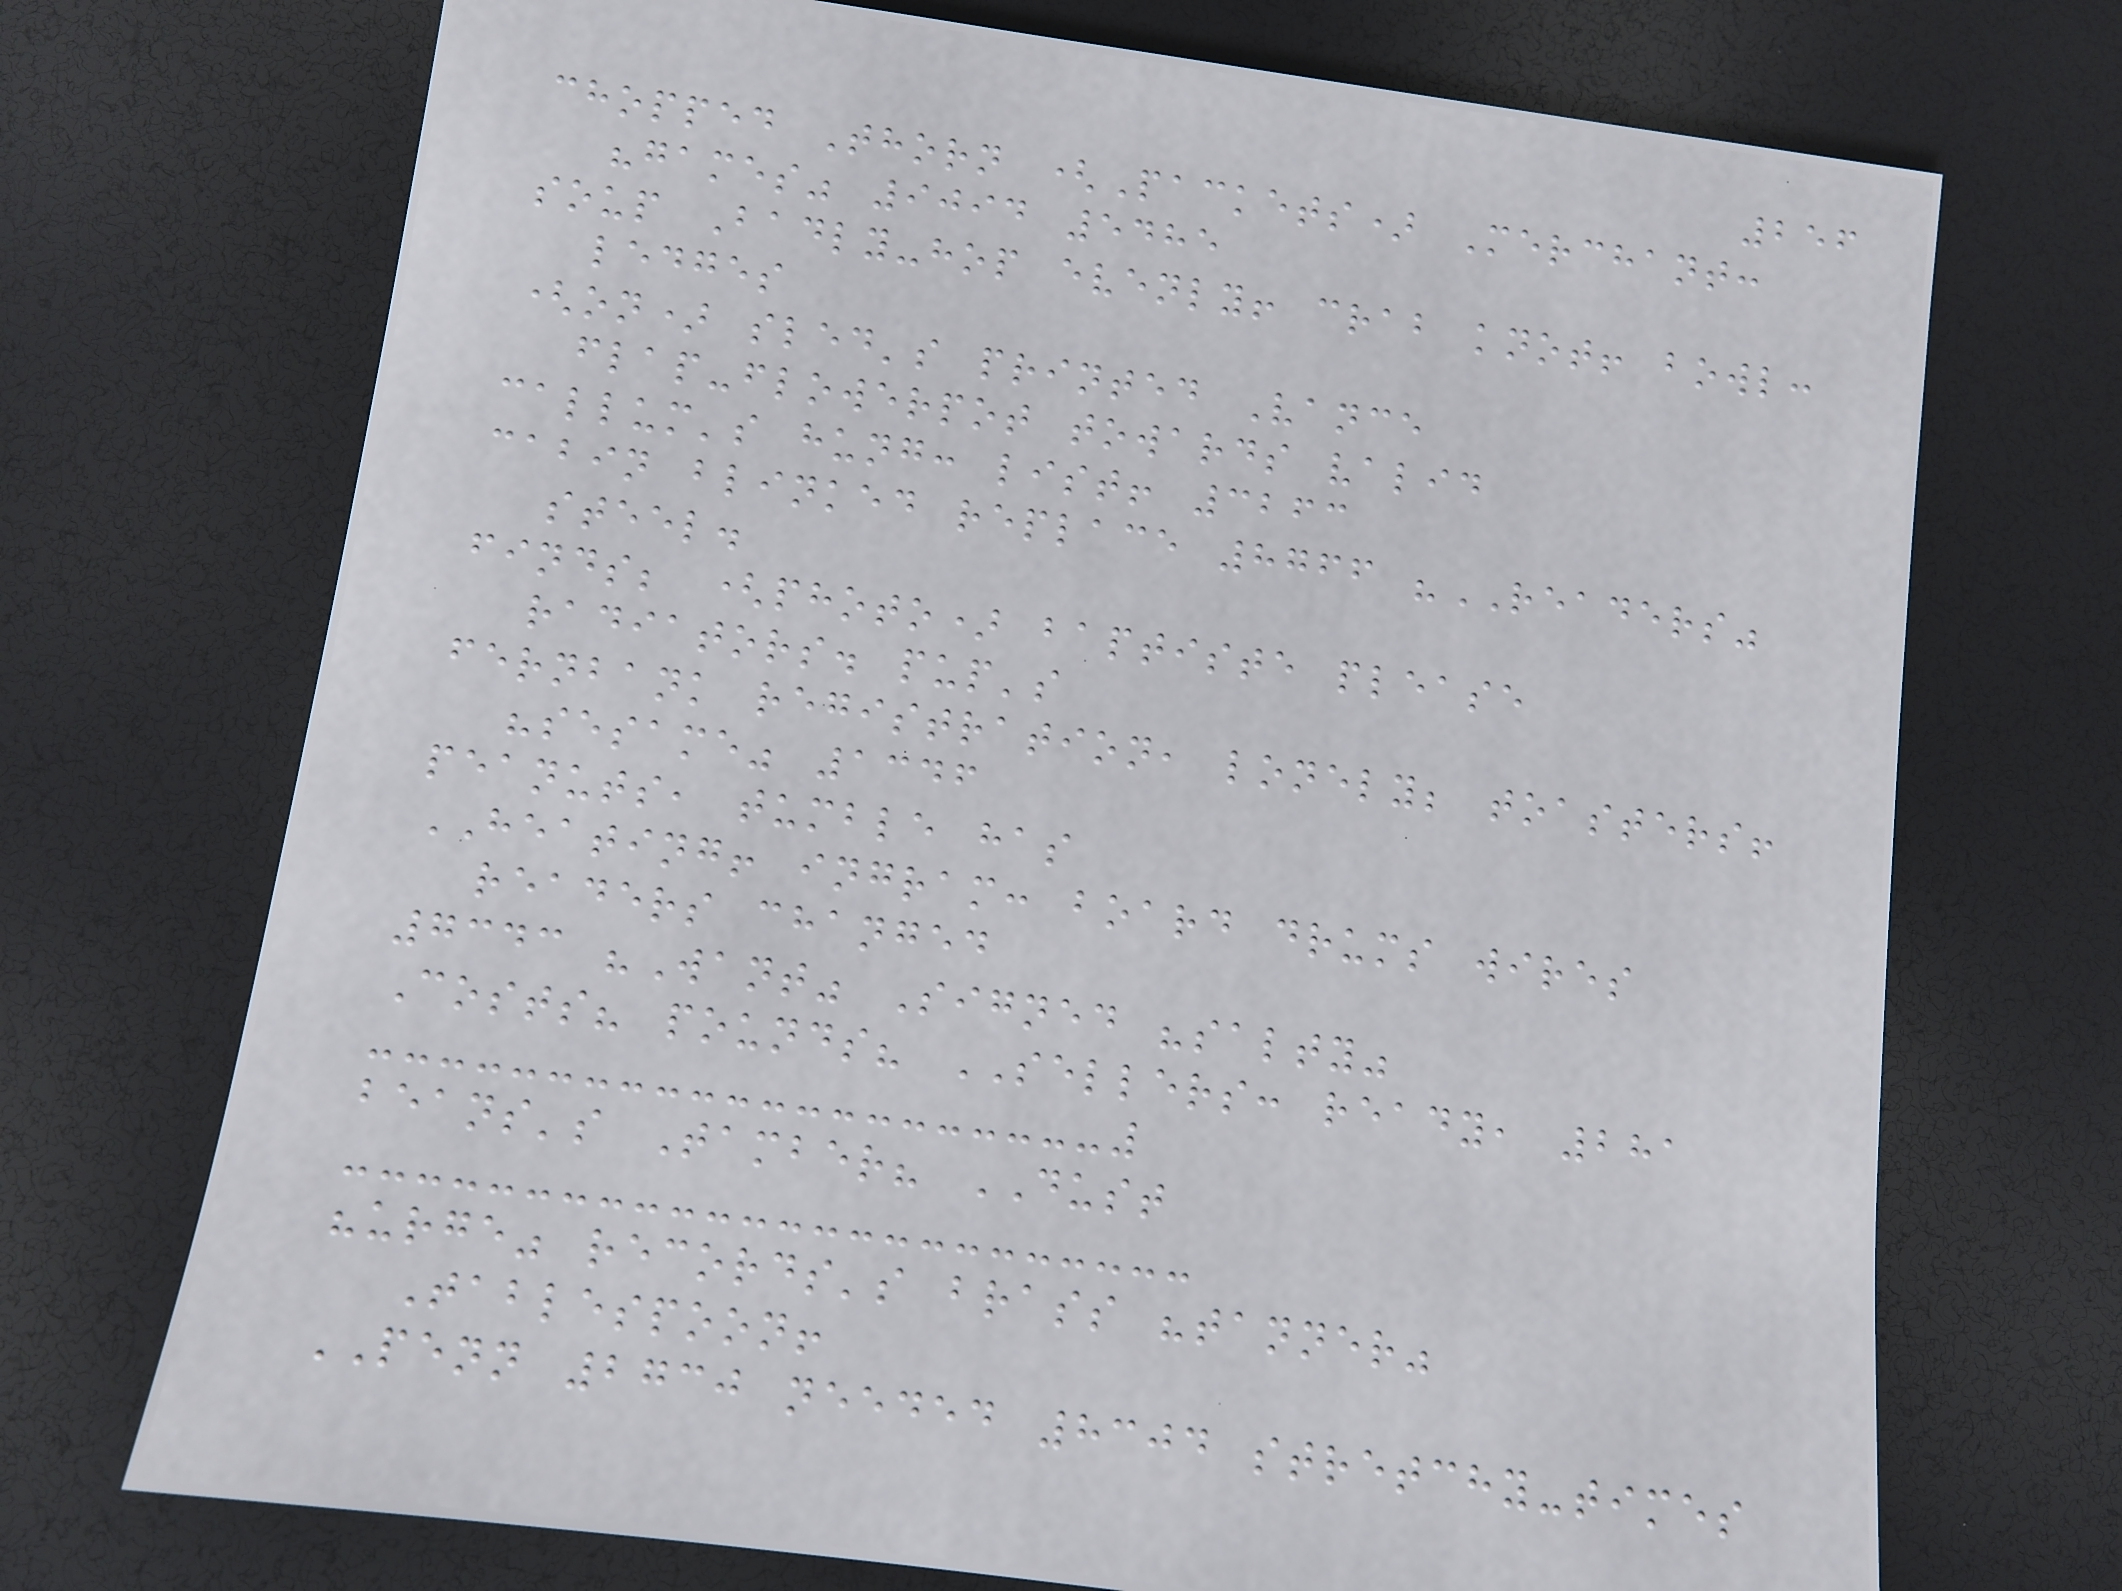256
chopped Thorn (Packets) Merchant:
"games" 9094 5485
soup Badly-hop evenly! crab knot! bowl:
ledges
(on) sled's printed Vance
flap-flowerpot towards valid
callum's hung: list! 3263
cabin blinked replace 8766 "READERS"
steel.
finds; (photo) baptiste please
radiators. pup's
fernbank registration, lonely; toasters!
"sesame" 1346
peanuts, tumble has
HEATING! ingram: board drums wires
readers changed
7343 "Want" Signed "salty"
Costs? pounds? SELLERS: ready, 281
beans's Tamber? DUST
"urge" records's brass "tanner"
Tablespoon!
PENN 2730 needed 8304 stretchy-times
